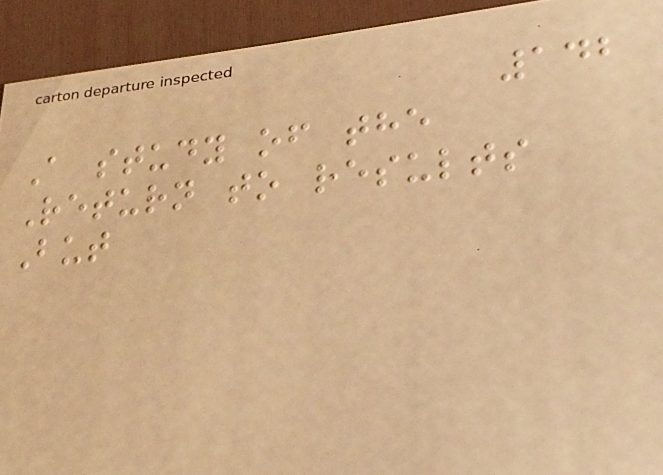142
A study of the
Return to results
But
